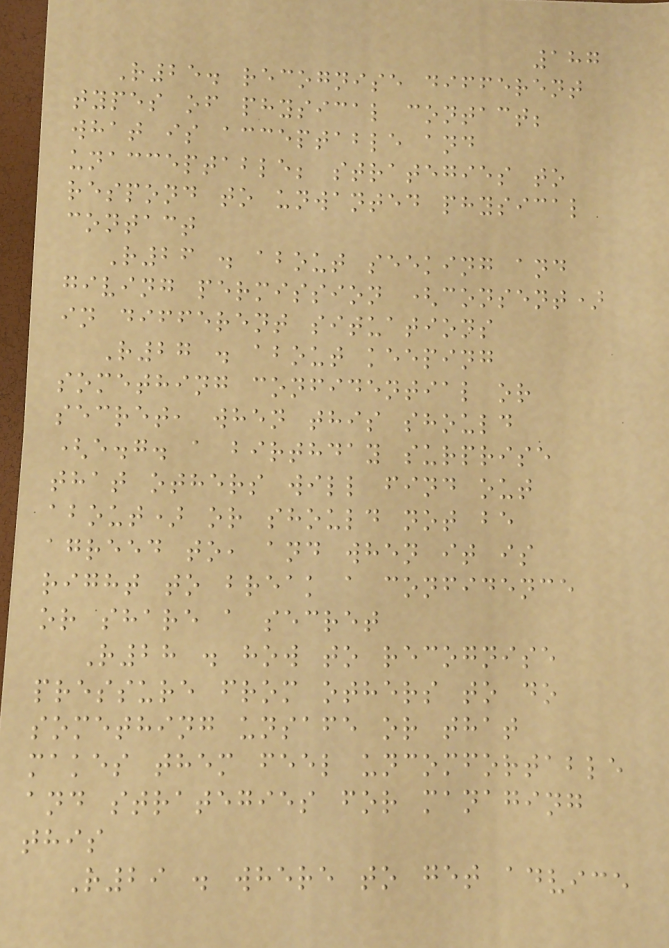187
R25. recognise different
types of physical contact;
what is acceptable and
unacceptable; strategies to
respond to unwanted physical
contact
R26 . about seeking and
giving permission (consent)
in different situations
R27 . about keeping
something confidential or
secret, when this should
(e.g. a birthday surprise
that others will find out
about) or should not be
agreed to, and when it is
right to break a confidence
or share a secret
R28 . how to recognise
pressure from others to do
something unsafe or that
makes them feel uncomfortable
and strategies for managing
this
R29 . where to get advice
